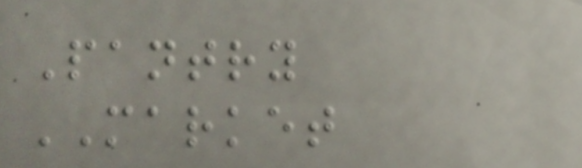Pantry
MARKET
